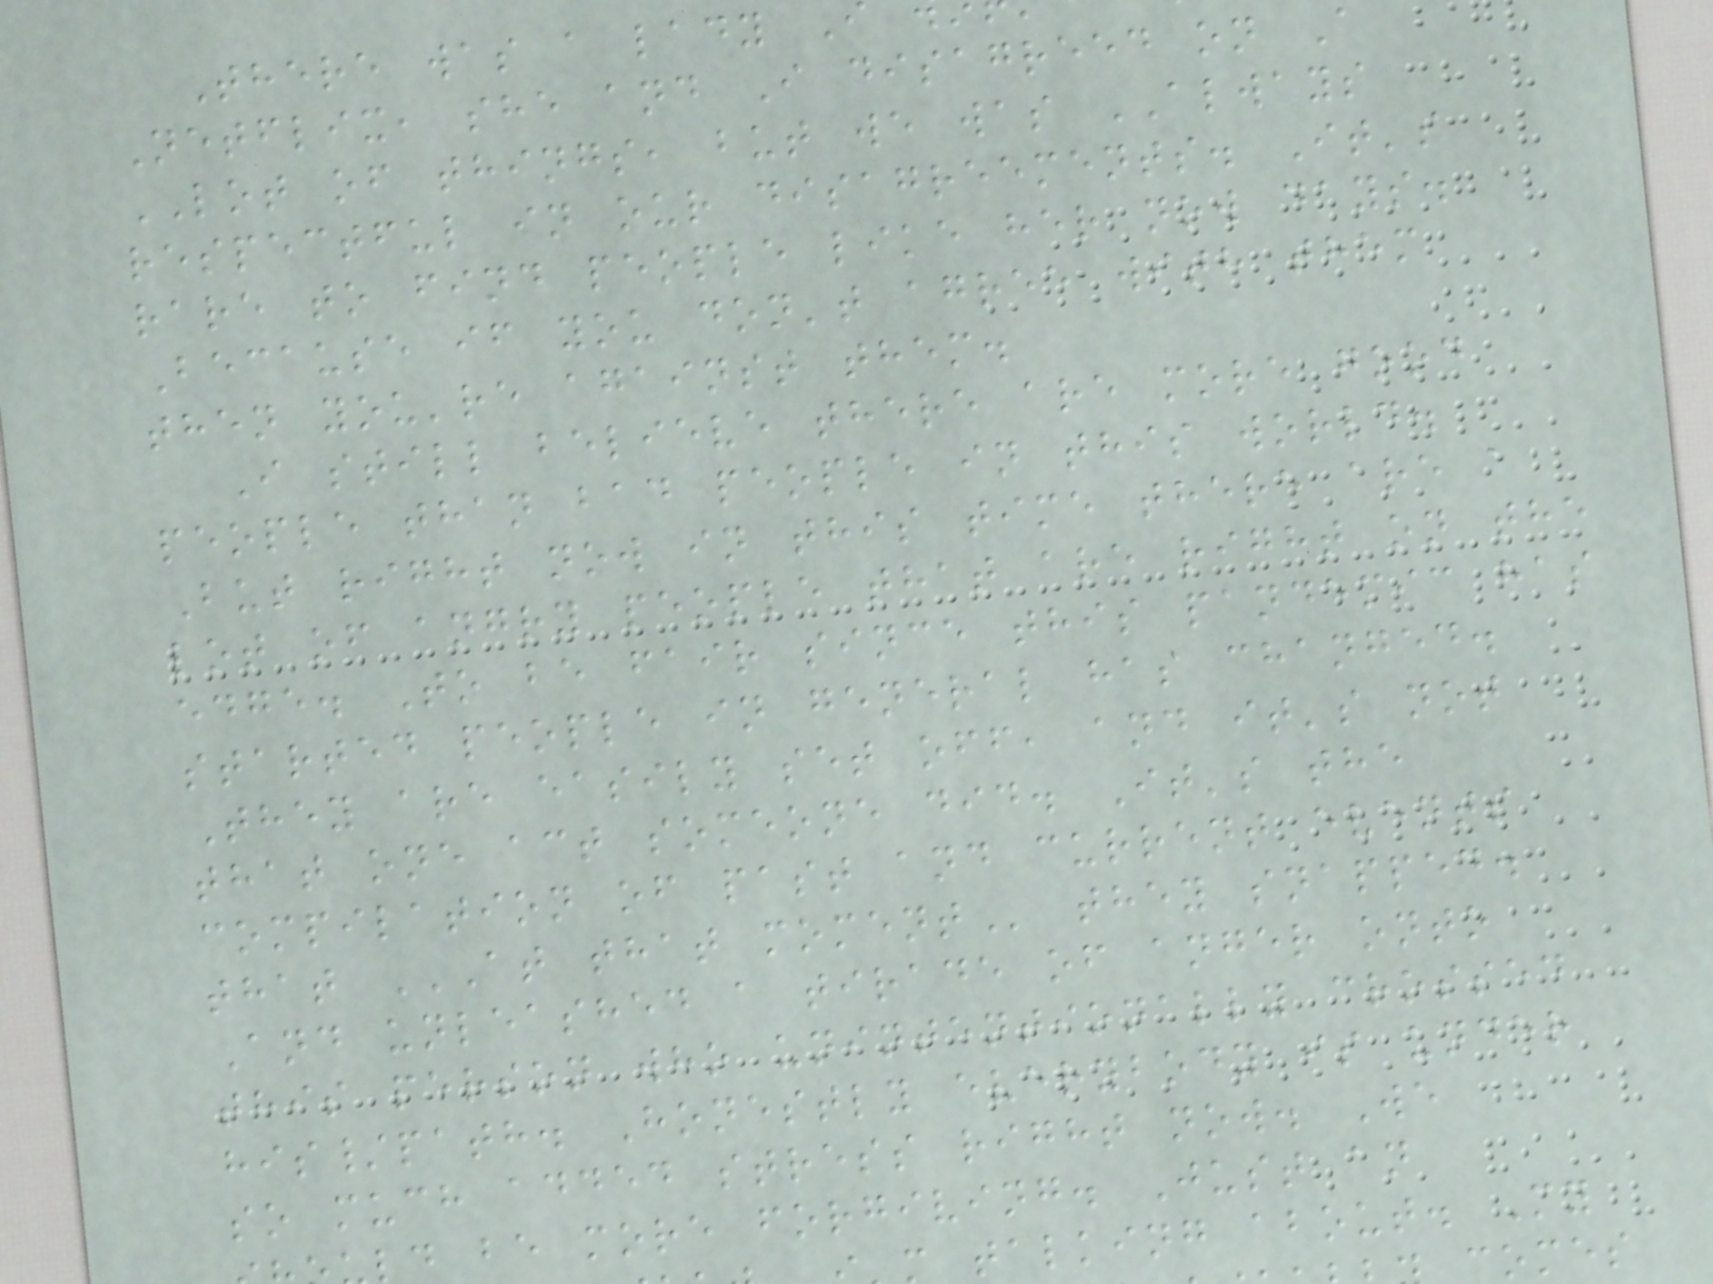There was a lady
Netflix, she and I disagreed on A
LOT of things, but we was ALWAYS
respectful in our disagreements. It's
rare to find people like her now days.
Because if you don't agree with them
then you're against them.
I still believe there are more good
people than bad people in this world.
But right now in this time there are a
lot of angry people that are right on the
edge. To be fair since this pandemic has
started people in general has changed.
They are easily set off, and it's not
that one act someone did. It's the
compilation of past and current events
that AT THAT MOMENT they snapped.
And unleashed a tirade of anger onto
this person who unintentionally crossed
his/path. Honestly everybody is under
so much added stress right now. We
d be more forgiving. Just an
talking about. My
